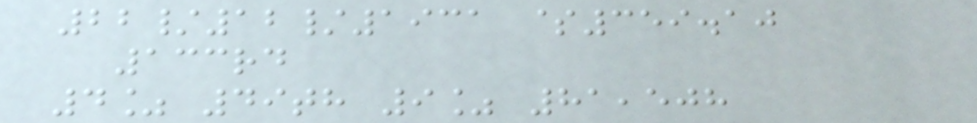22/12/1931 $359.10
133rd
4% 49th 9% 81,508
